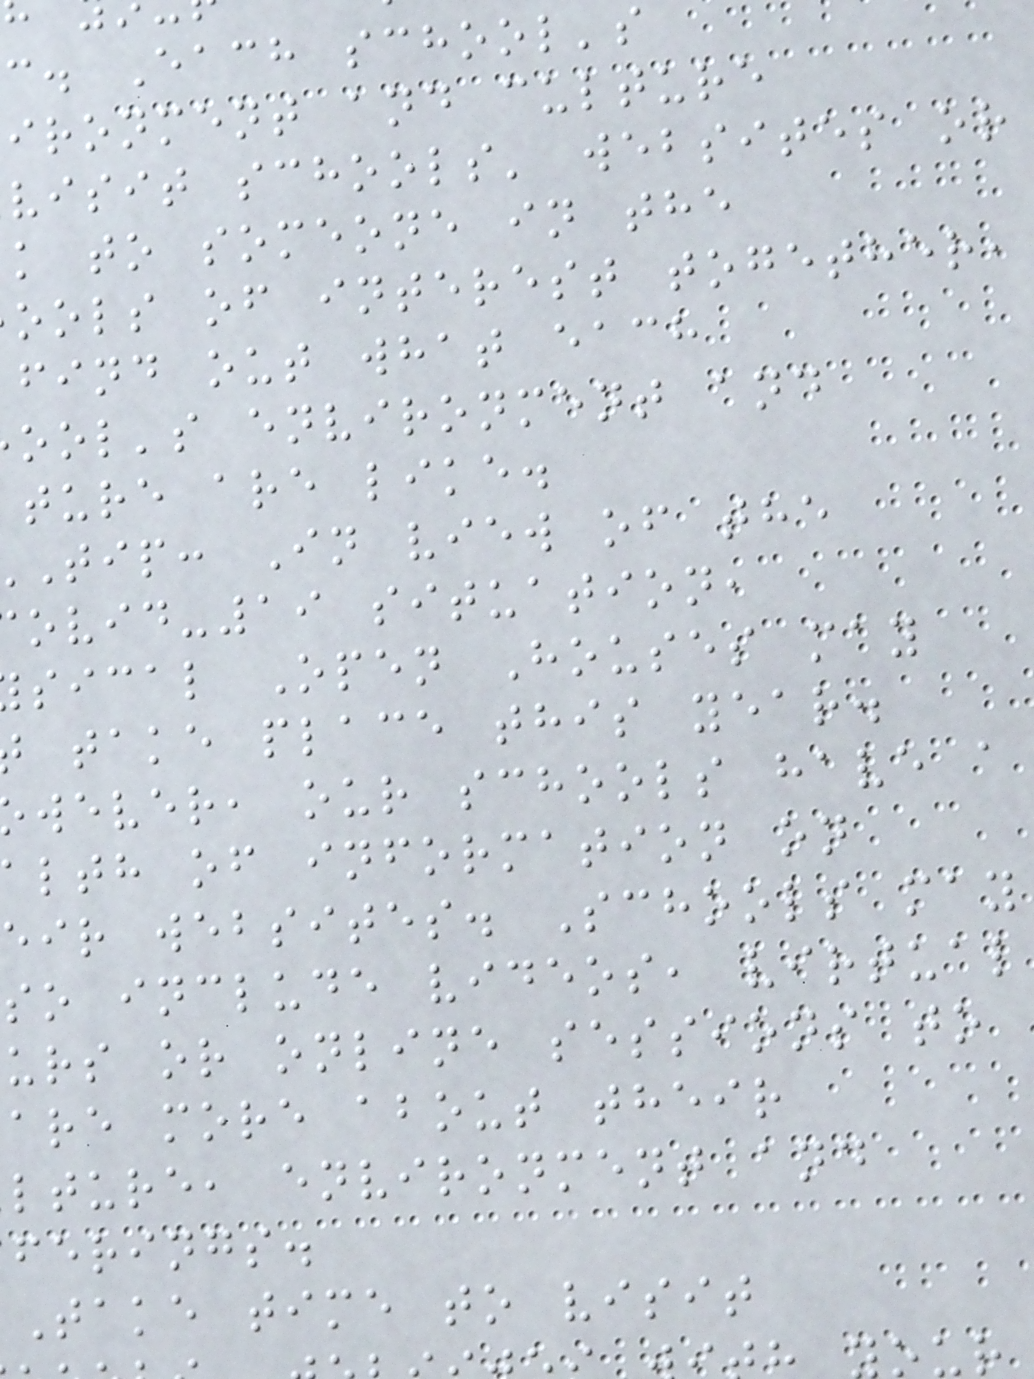c. Each school's
ironment and culture
visit schools' websites or
k to someone in the
ools of interest together,
find out what each
ool's environment and
ture are like.
tip: In view of the
ovid-19 situation,
sical Open Houses may
take place this year.
wever, our schools have a
alth of information on
eir websites. Schools may
so include videos, virtual
urs or online sessions to
are more about their
lture, environment and
ferings.
Take time to visit
